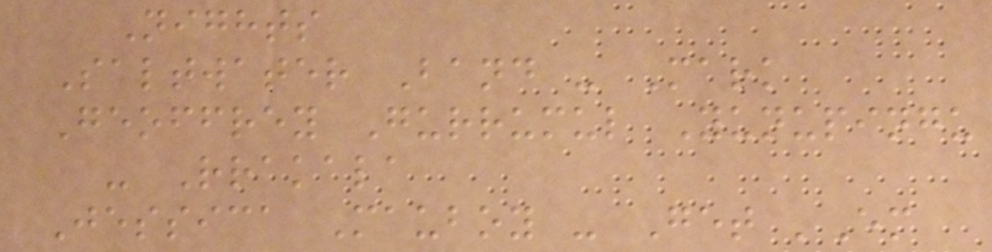Nights
Saltwater Band - Mark
Geoffrey Gurrumul Yunupingu
- Rrakala
Jessica Mauboy - Get 'Em
